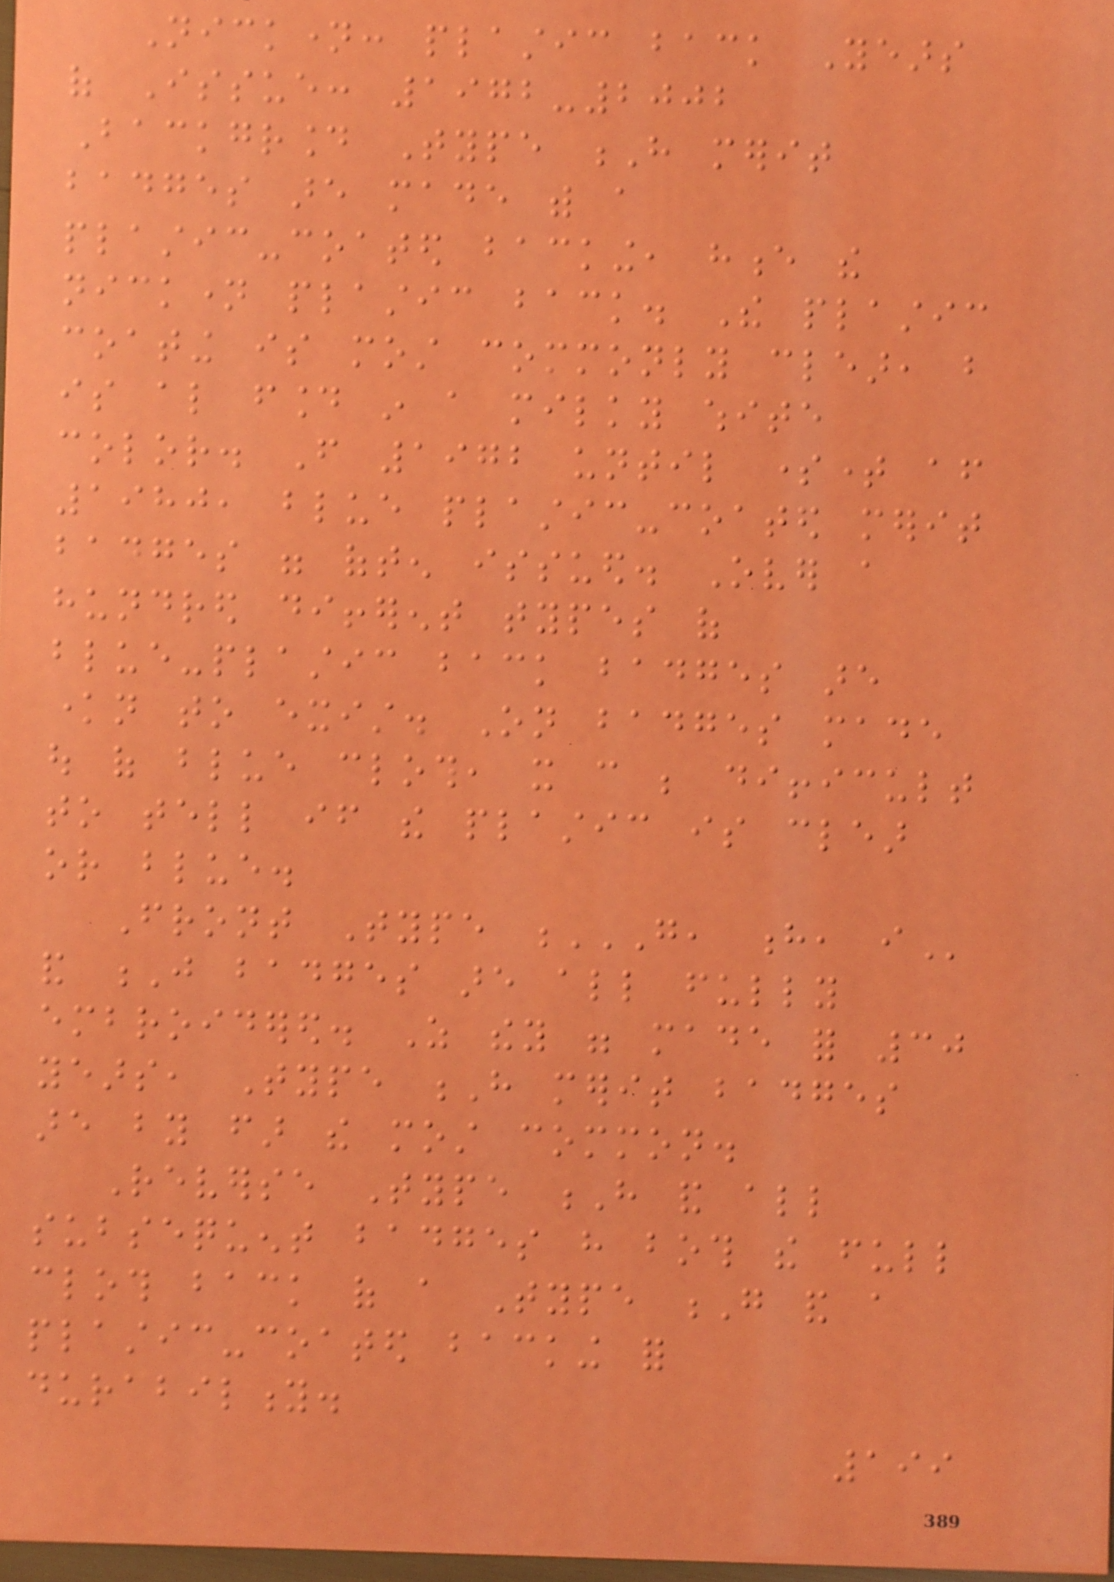Nickname: plastic back Years
of Issue: 1972-2002
Background Type H merit
badges are made with a
plastic-coated backing, hence the
nickname plastic back. The plastic
coating is most commonly clear, but
is also found in a milky white
color. From 1972 until sometime after
1980, blue plastic-coated merit
badges were often issued. Over a
hundred different types of
blue-plastic back badges are
known to exist. On badges made
out of blue cloth, it can be difficult
to tell if the plastic is clear
or blue.
Front Type G, H, I
and J badges are all fully
embroidered. As they were made for 30
years, Type H merit badges
are by far the most common.
Reverse Type H and all
subsequent badges have both the full
cloth back of a Type G and a
plastic-coated backing for
durability.
199
